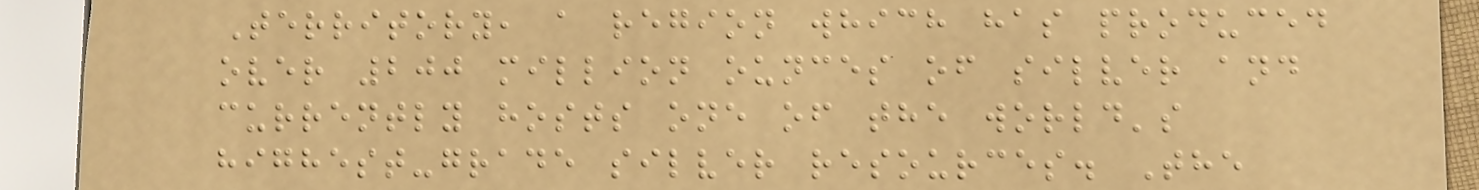Territory, a region which has produced
over 200 million ounces of silver and
currently hosts one of the world's
highest-grade silver resources. The
